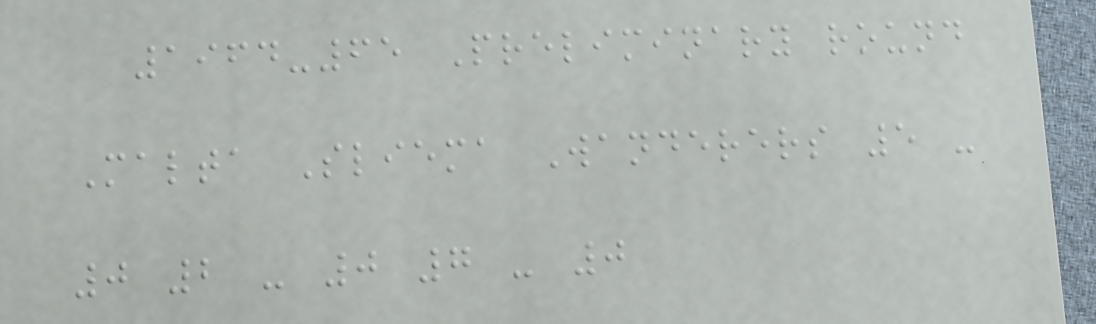1964-65 Preliminary round
Malta Sliema Wanderers 5 -
0 2 - 0 7 - 0
